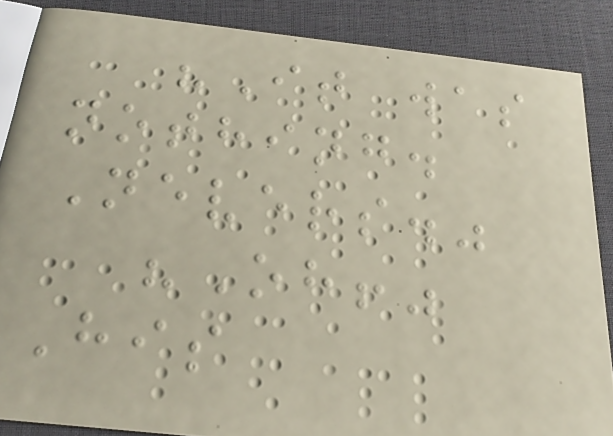"It was
nothing.
Nevers."
"Oh!"
His
